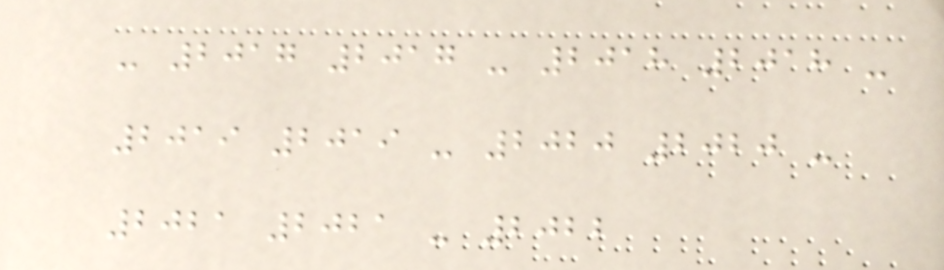- 2017 2017 - 2018 2018 -
2019 2019 - 2020 2020 -
2021 2021 - 2022
